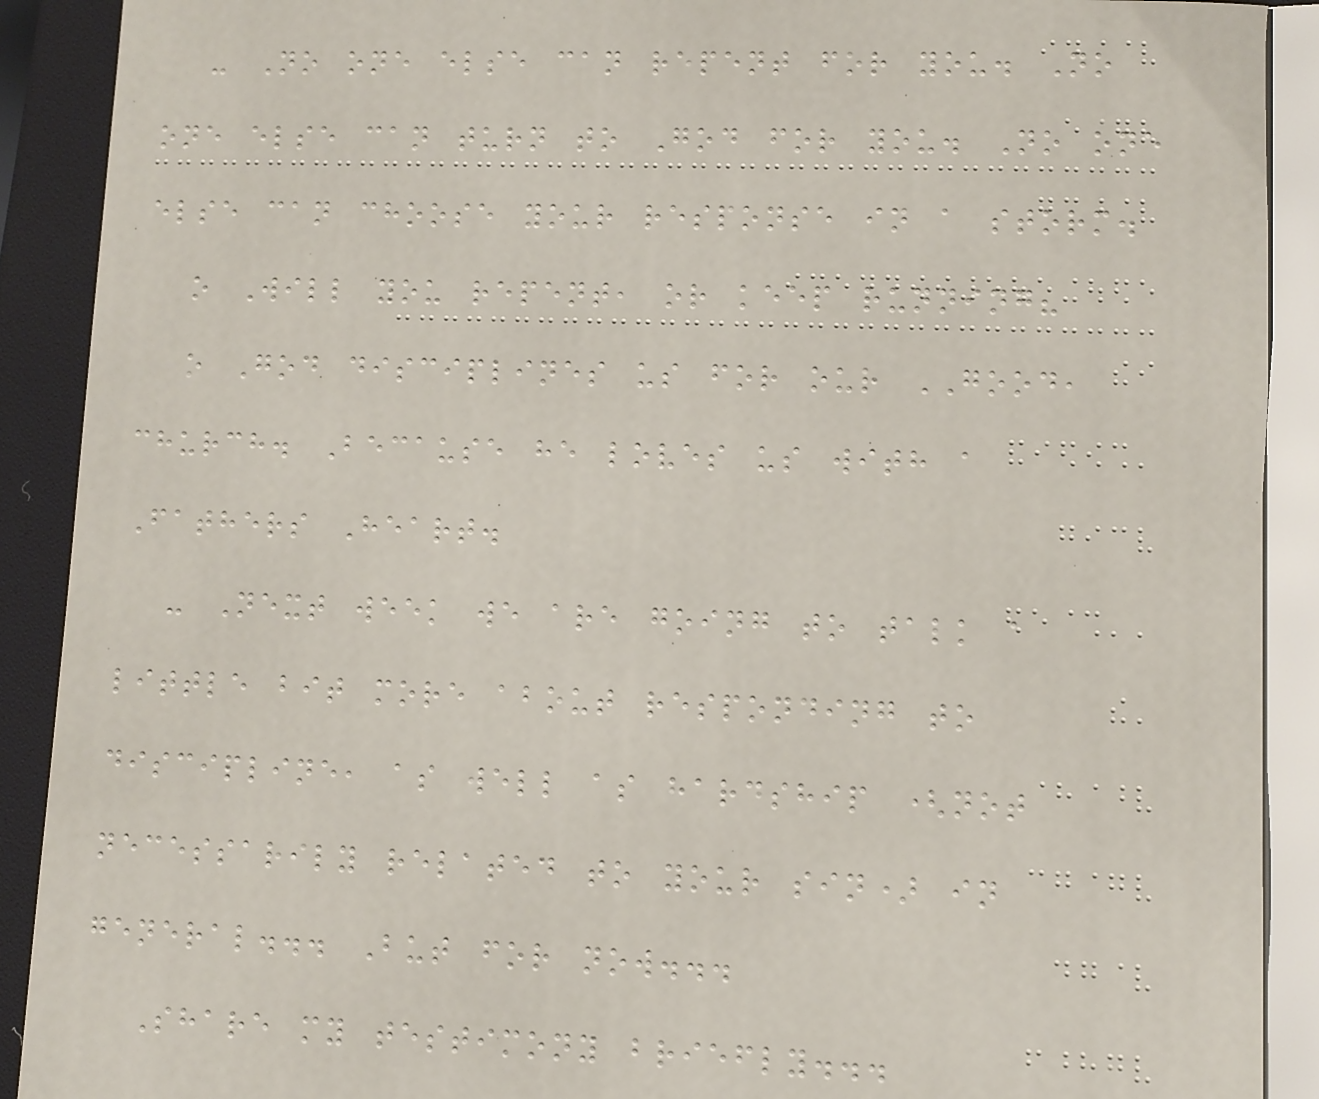- No one else can repent for you. No
one else can turn to God for you. No one
else can choose your response in a storm.
o Will you repent, or keep running?
o God disciplines us for our GOOD,
church. Because he loves us with a
Fathers Heart.
- Next week we are going to talk a
little bit more about responding to
discipline, as well as hardship (not
necessarily related to your sin) in
general... But for now...
Share my testimony briefly...
